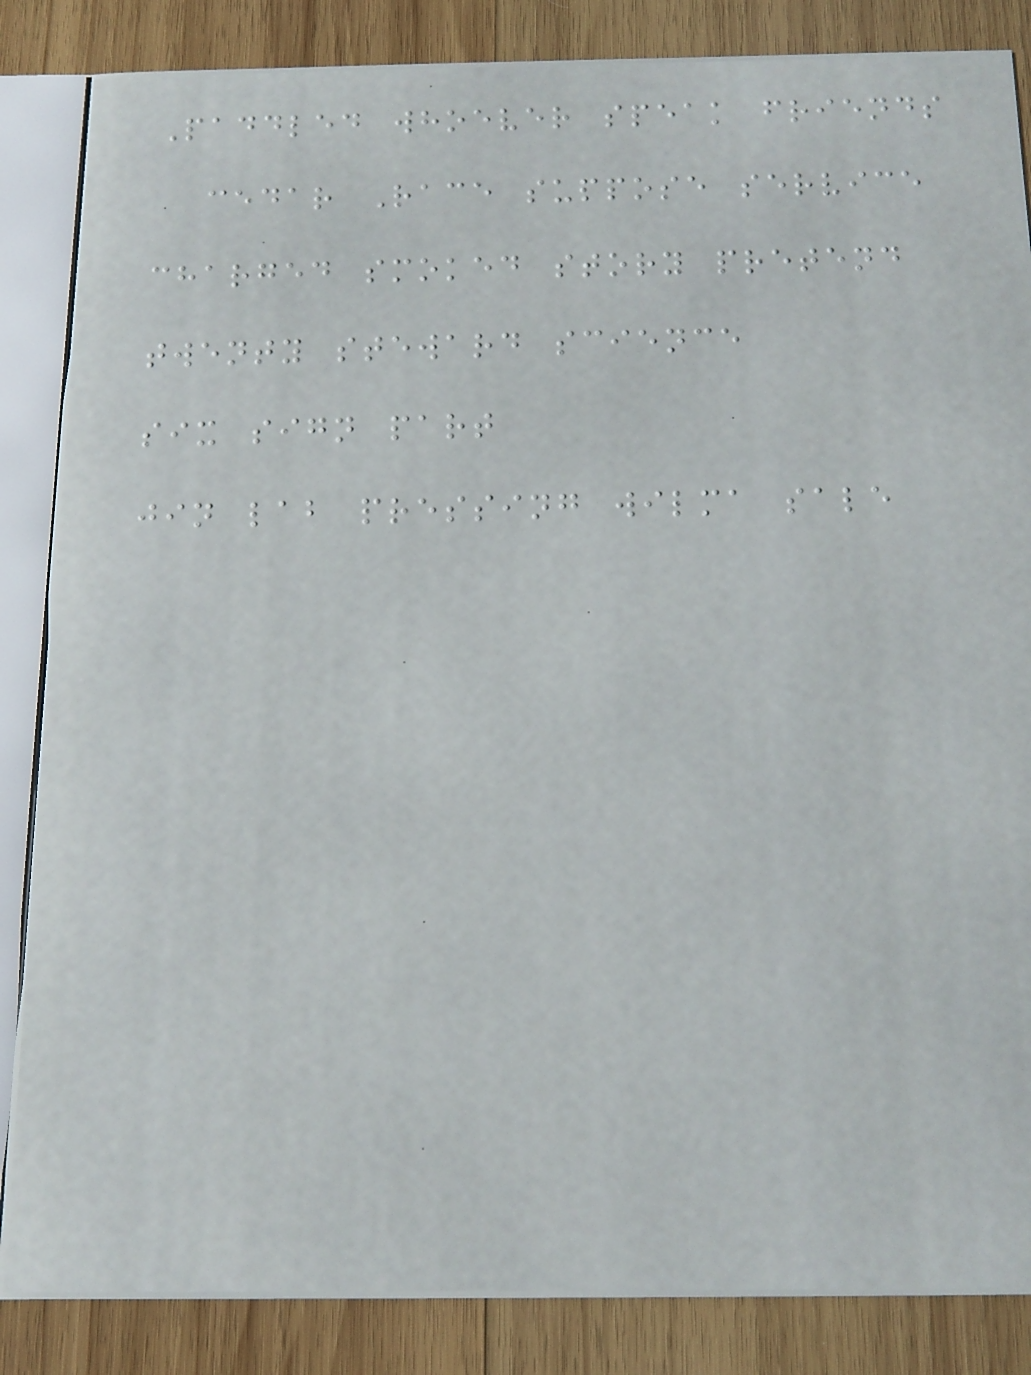Paddled whoever speak friends
cedar Race suppose service
charged smoked story pretend
twenty steward science
six sign part
jin lab pressing wilma sale
